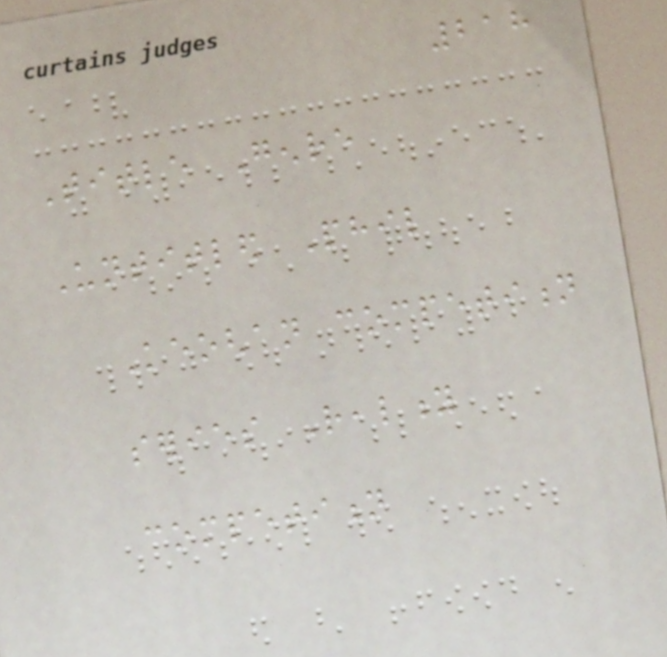218
Title Genre
Untitled Phil
Keoghan competition
series Reality
competition
